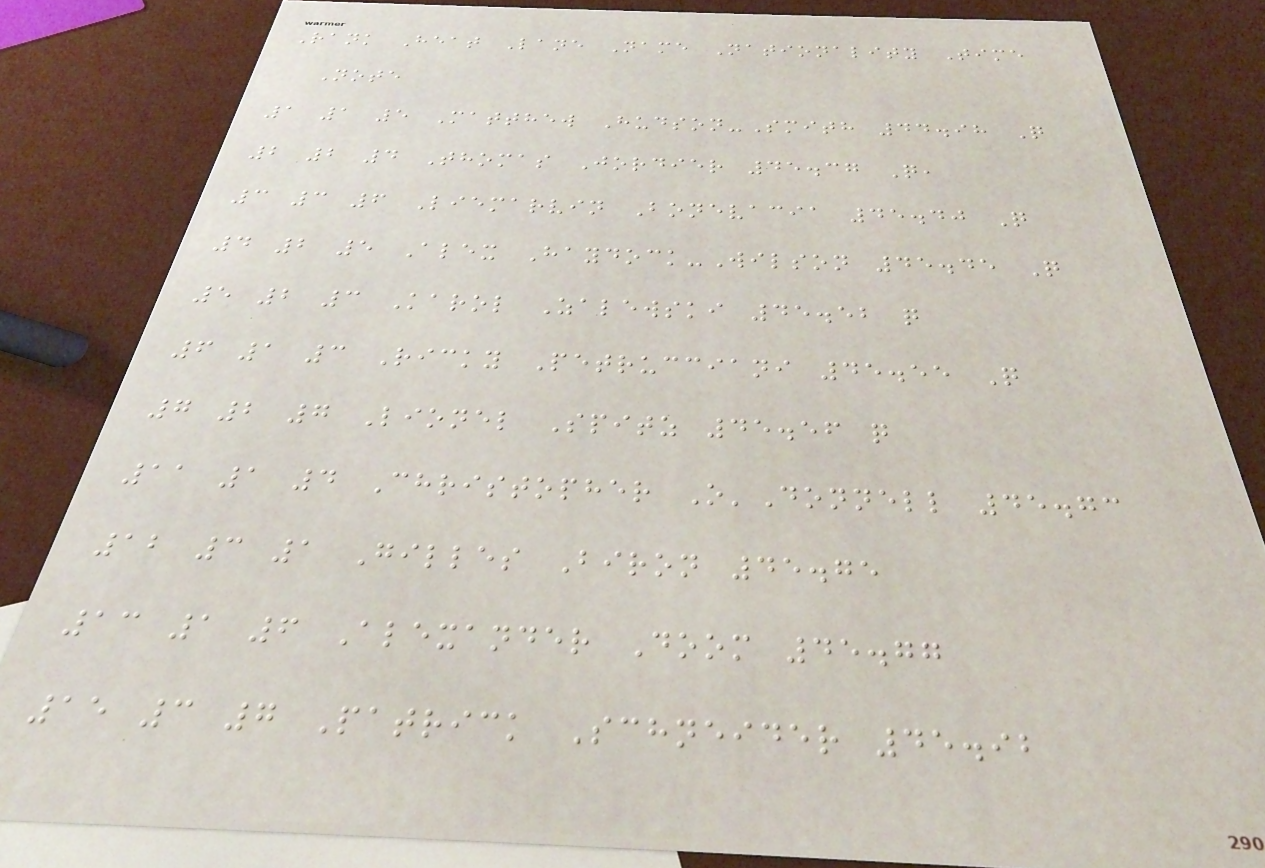Rank Heat Lane Name Nationality Time
Note
1 1 5 Matthew Hudson-Smith 44.98 Q
2 2 4 Thomas Jordier 45.37 Q,
3 3 6 Liemarvin Bonevacia 45.40 Q
4 2 5 Alex Haydock-Wilson 45.45 Q
5 2 3 Karol Zalewski 45.52 q
6 1 3 Ricky Petrucciani 45.55 Q
7 2 7 Lionel Spitz 45.56 q
11 1 4 Christopher O'Donnell 45.73
12 3 1 Gilles Biron 45.75
13 1 6 Alexander Doom 45.77
15 3 7 Patrick Schneider 45.92
